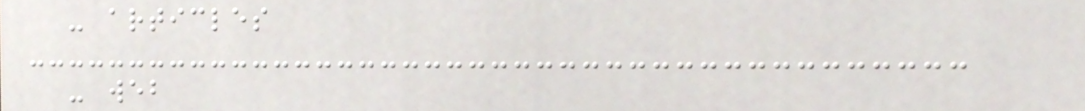- articles
- web
